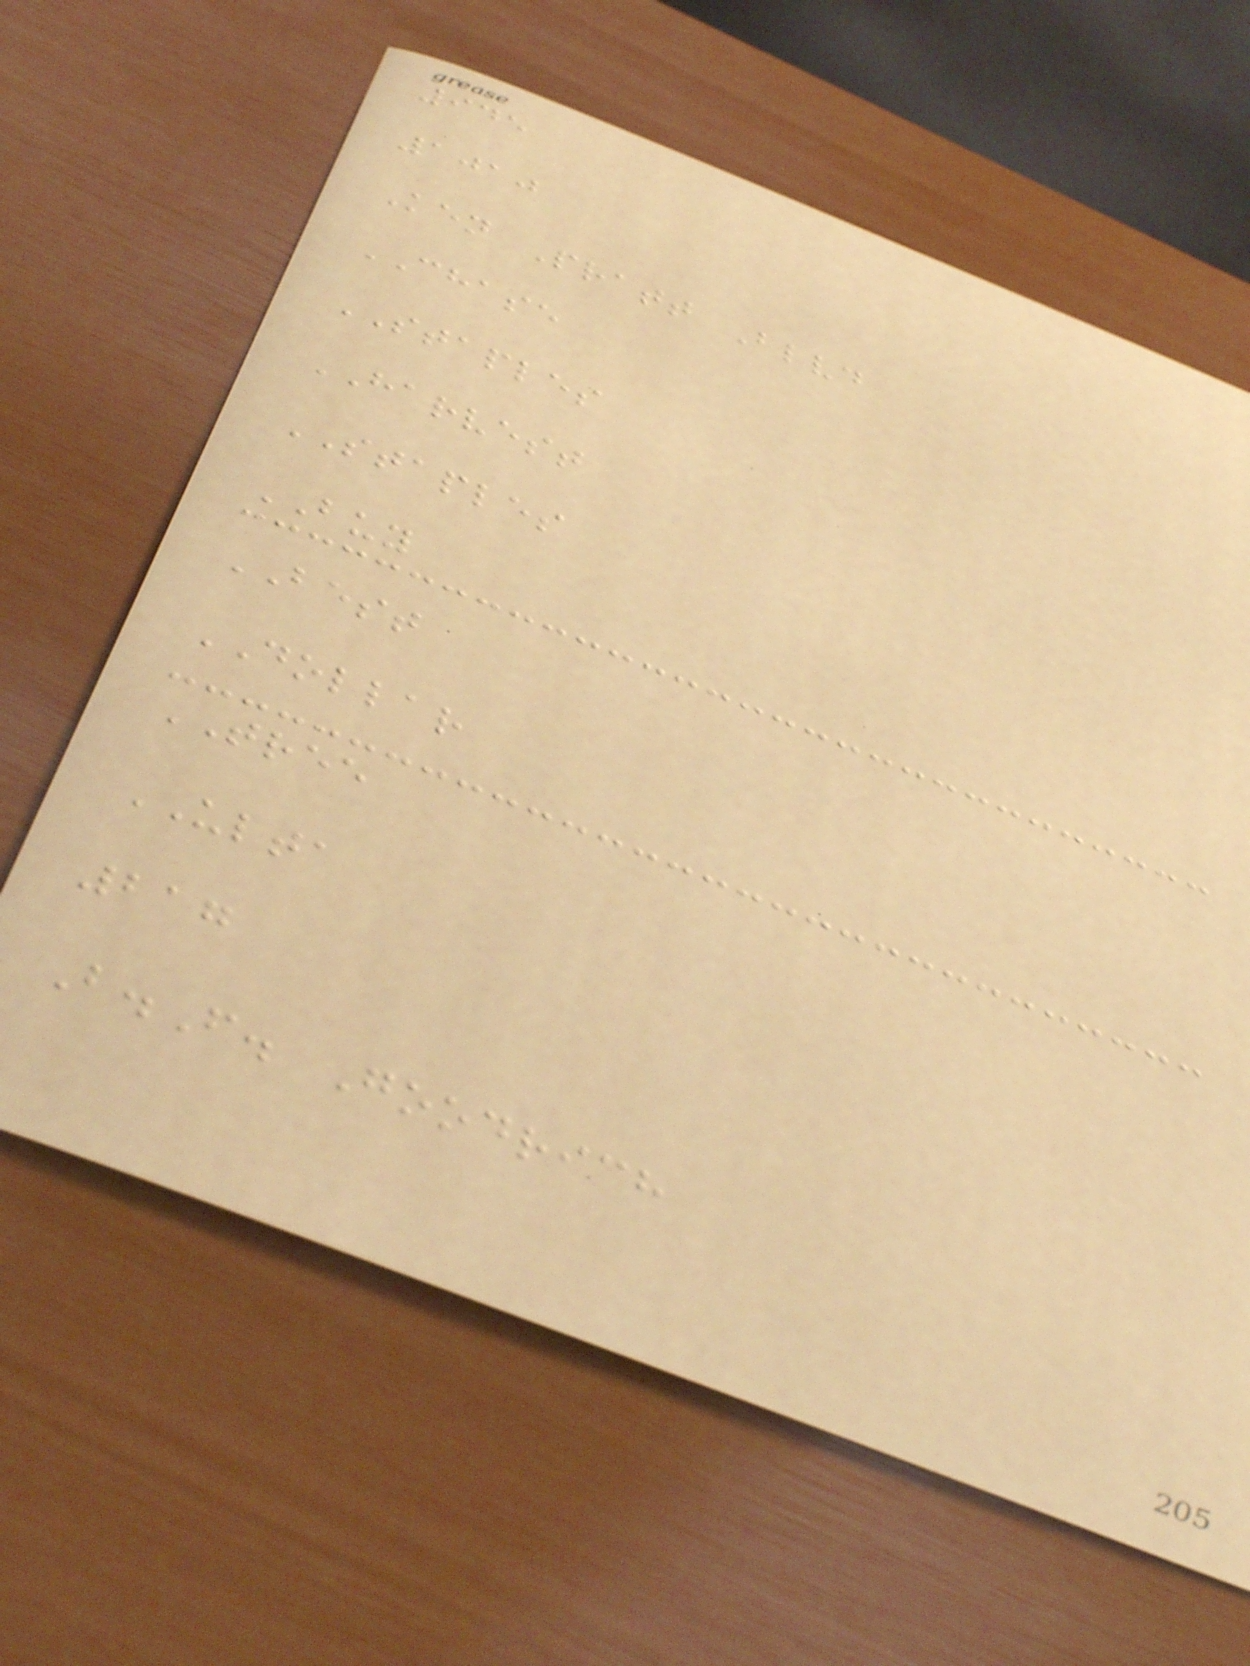945
1010
Ken Pratt Blvd
CHASE
STAPLES
HARVEST
STAPLES
BUY
BEST
DOLLAR
TREE
ULTA
217
B.F. Goodrich
